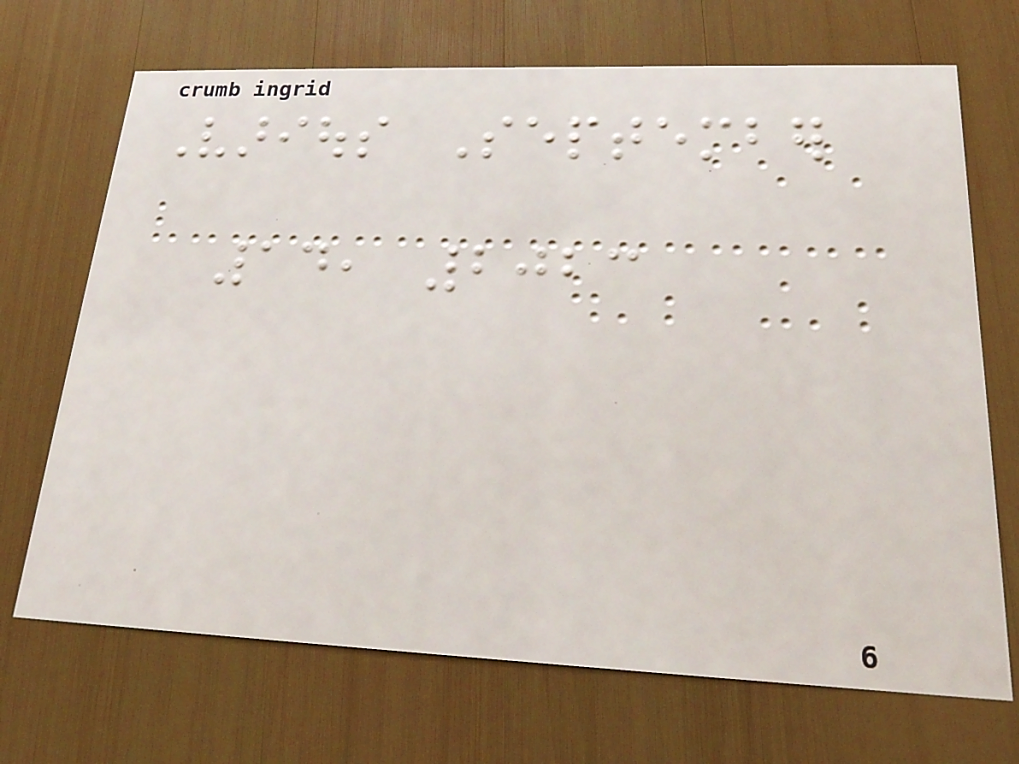Various September
14, 2023
